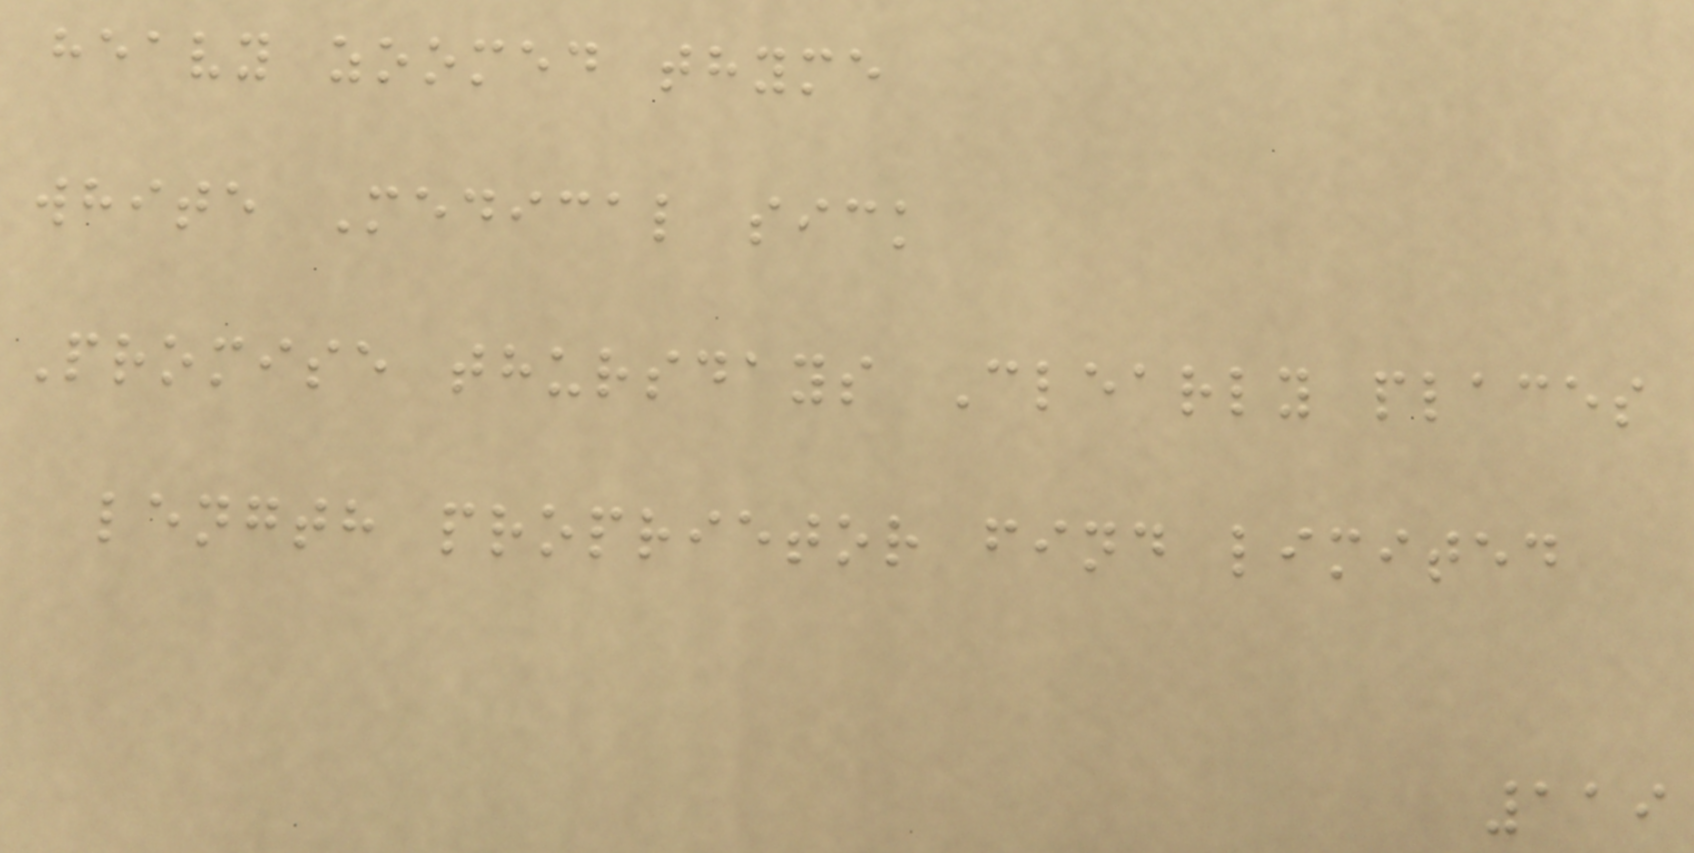heavy zoomed thyme
white Medical sick
Promise thursdays Clearly places
length proprietor find limited
119
